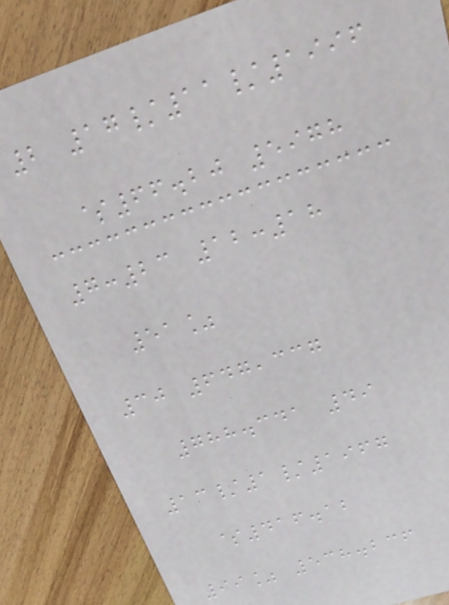2 17/11/1996
$66.20 5978
7:23 12:18
51%
30 647,337
788.341 49
13/1/1967
$416.12
99% 538.236
